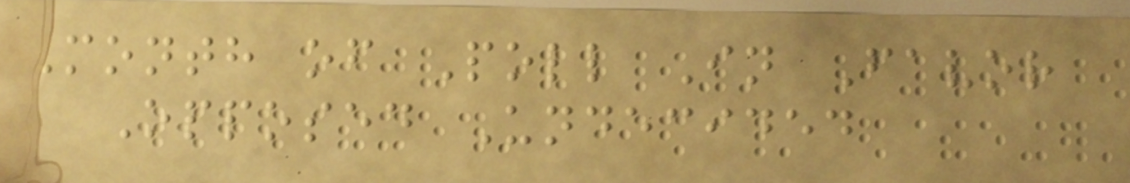Month of Poll In Favor
Opposed Undecided
